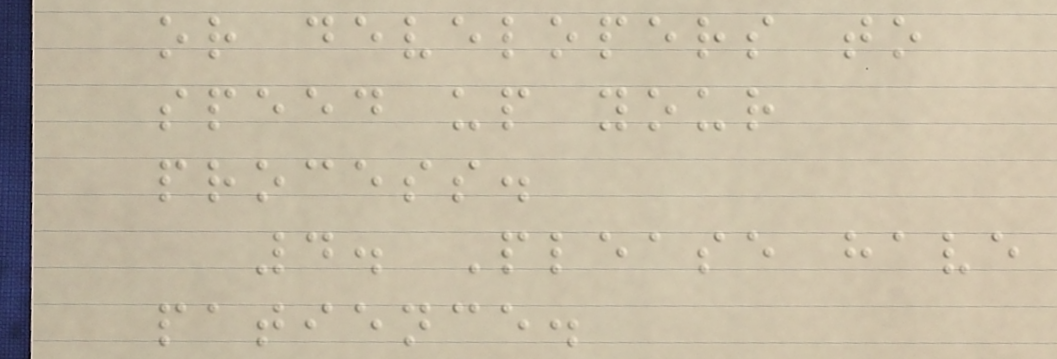or developers to
speed up your
process.
4. Please have
patience.
